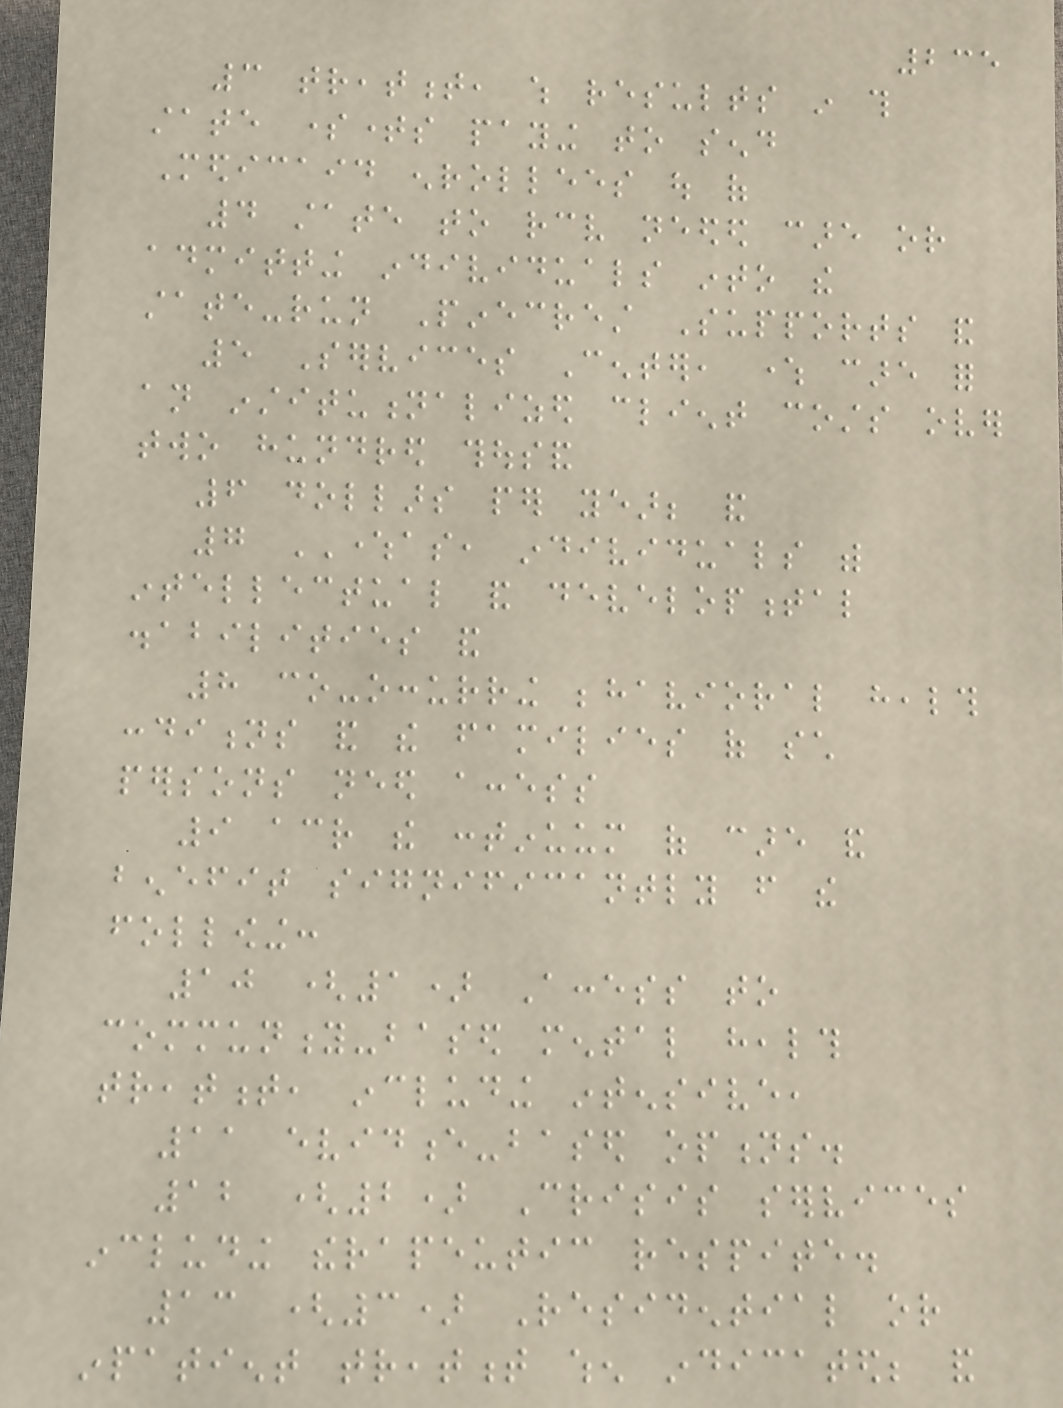235
3 treatment, which results in this
state sometimes paying to send
Medicaid enrollees out of
4 state to receive needed care or
admitting individuals into the
state-run Pinecrest Supports and
5 Services Center, where care for
an institutionalized client costs over
two hundred thousand
6 dollars per year; and
7 WHEREAS, individuals with
intellectual and developmental
disabilities and
8 co-occurring behavioral health
conditions and the families of such
persons need access
9 across the continuum of care and
benefit significantly from the
following:
10 (1) Access to
community-based mental health
treatment, including intensive,
11 evidence-based options.
12 (2) Crisis services
including therapeutic respite.
13 (3) Residential or
inpatient treatment when indicated; and
